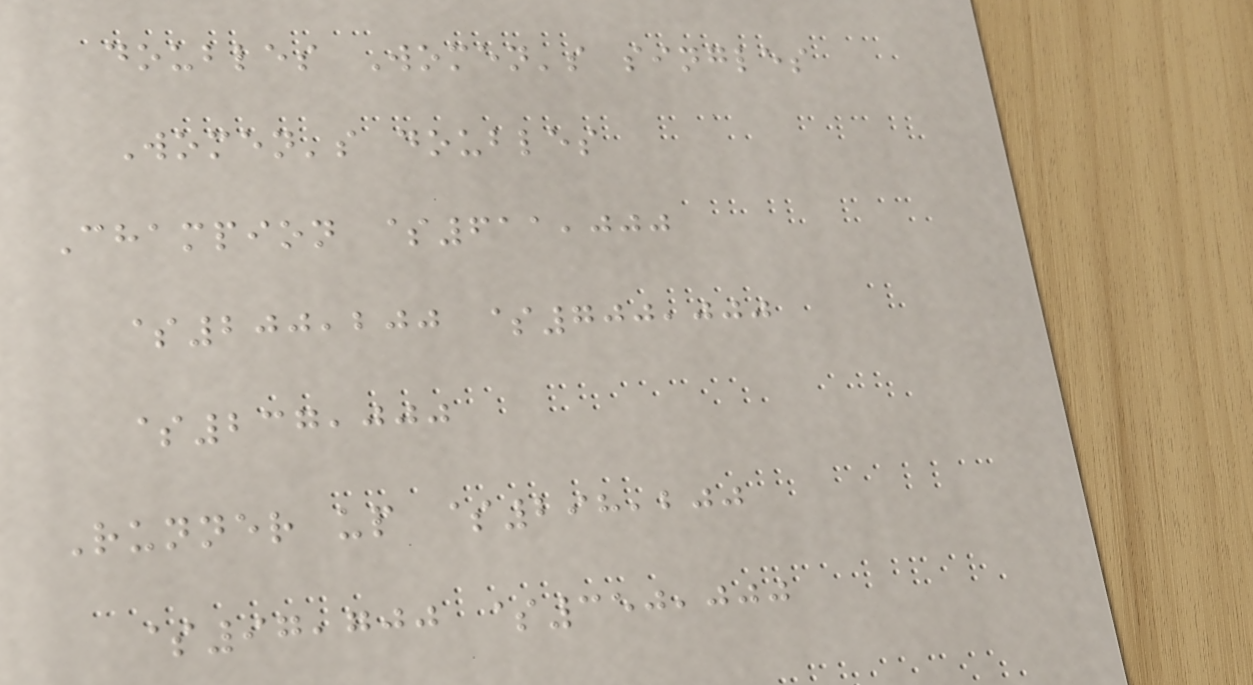doubles Women's singles
Women's doubles
Champion $611,000
$200,200 $700,000
$237,000
Runner up $298,200
$97,700 $350,000
